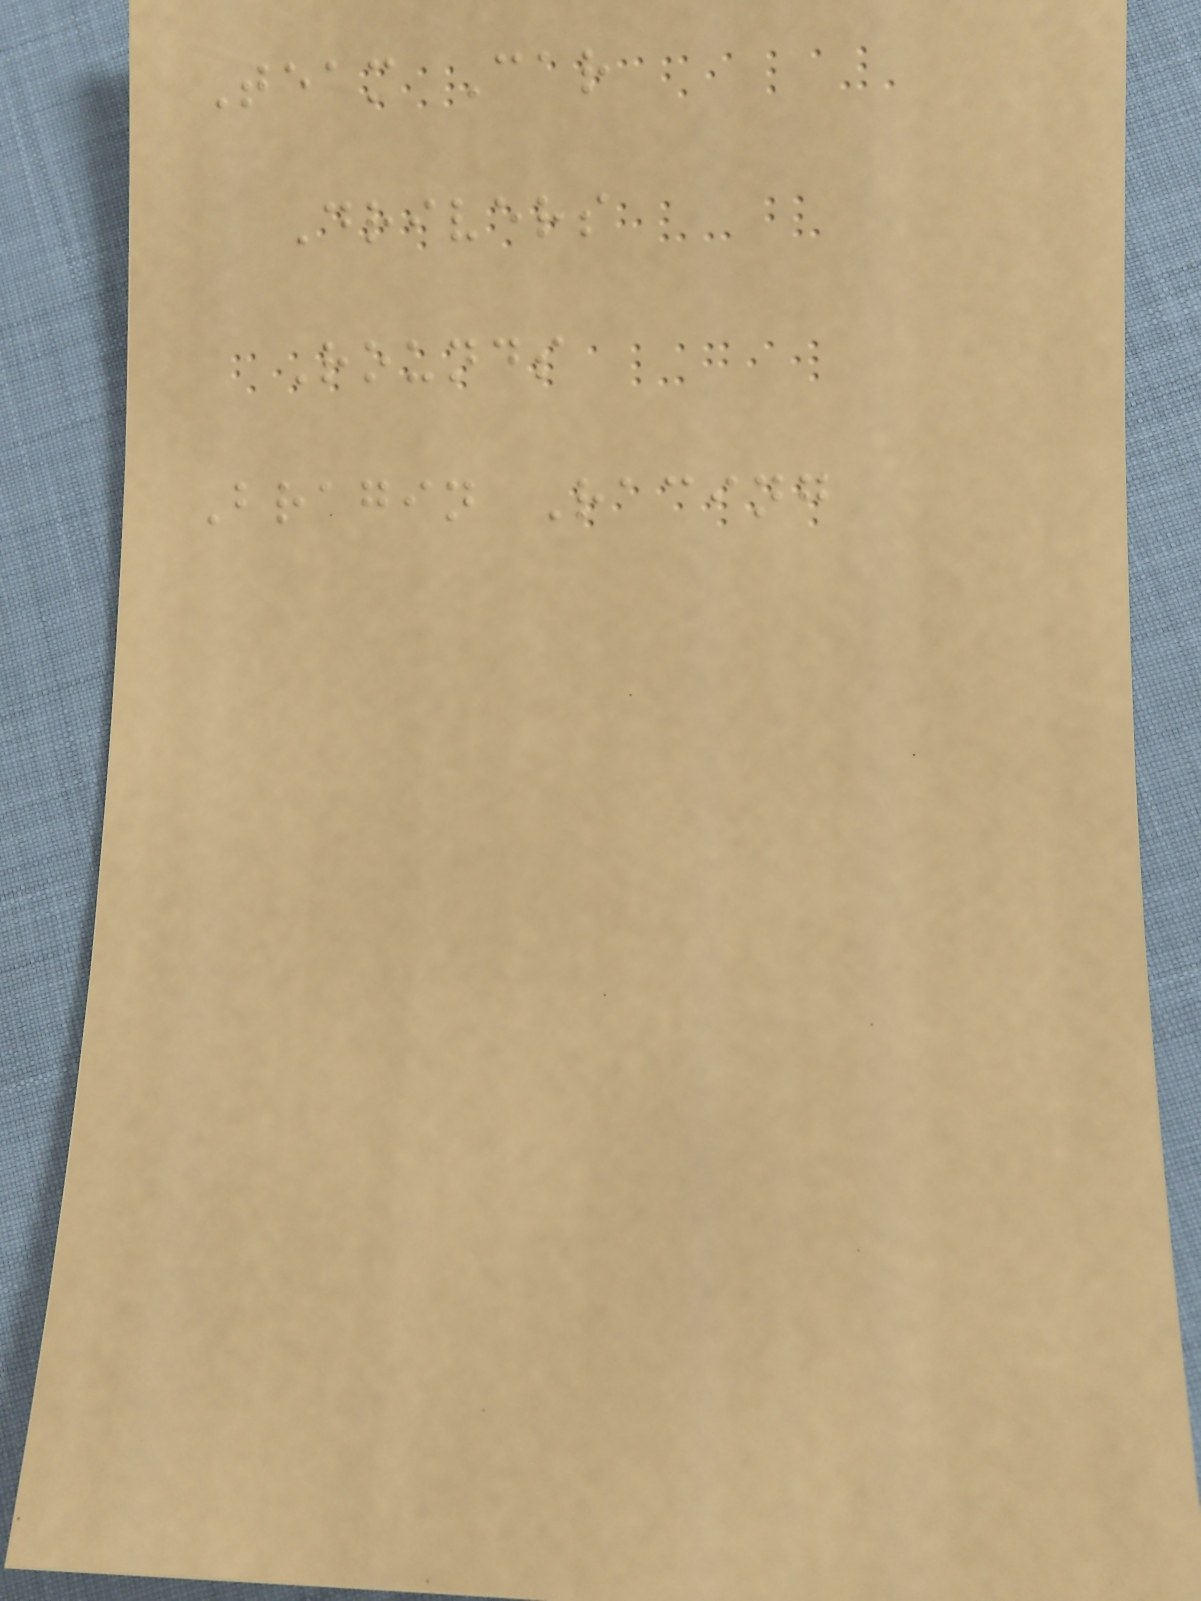Team Car
Drivers
Rounds
Bragin Racing
